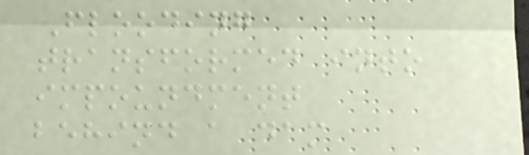Flooding
transformed into
impoundment
behind a dam
